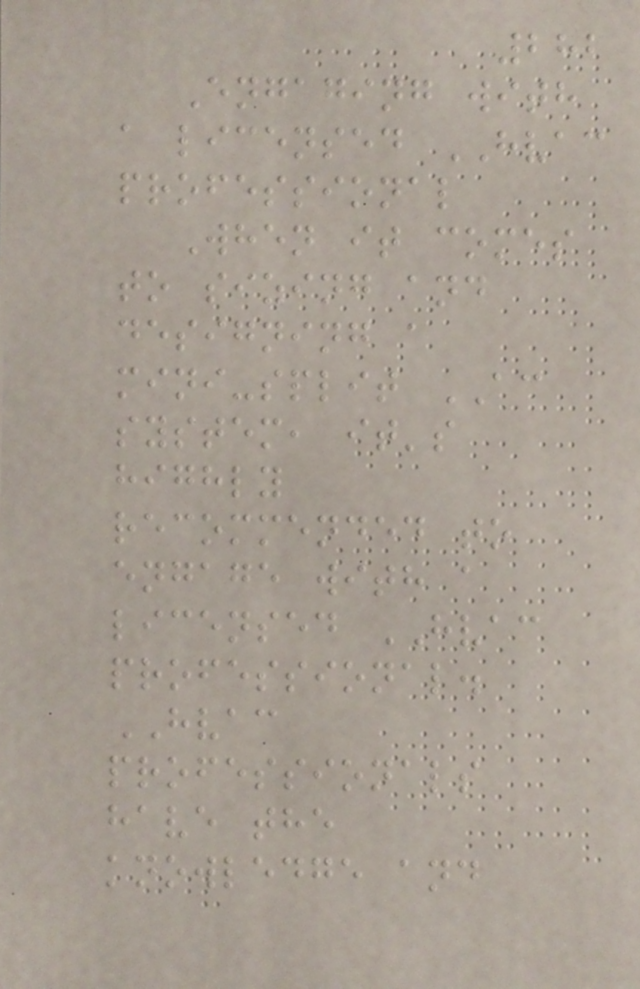282
Engaging with
a licensed HVAC
professional
When it comes
to sizing and
designing a
mini-split AC
system, it's
highly
recommended to
engage with a
licensed HVAC
professional.
HVAC
professionals
have the
knowledge and
